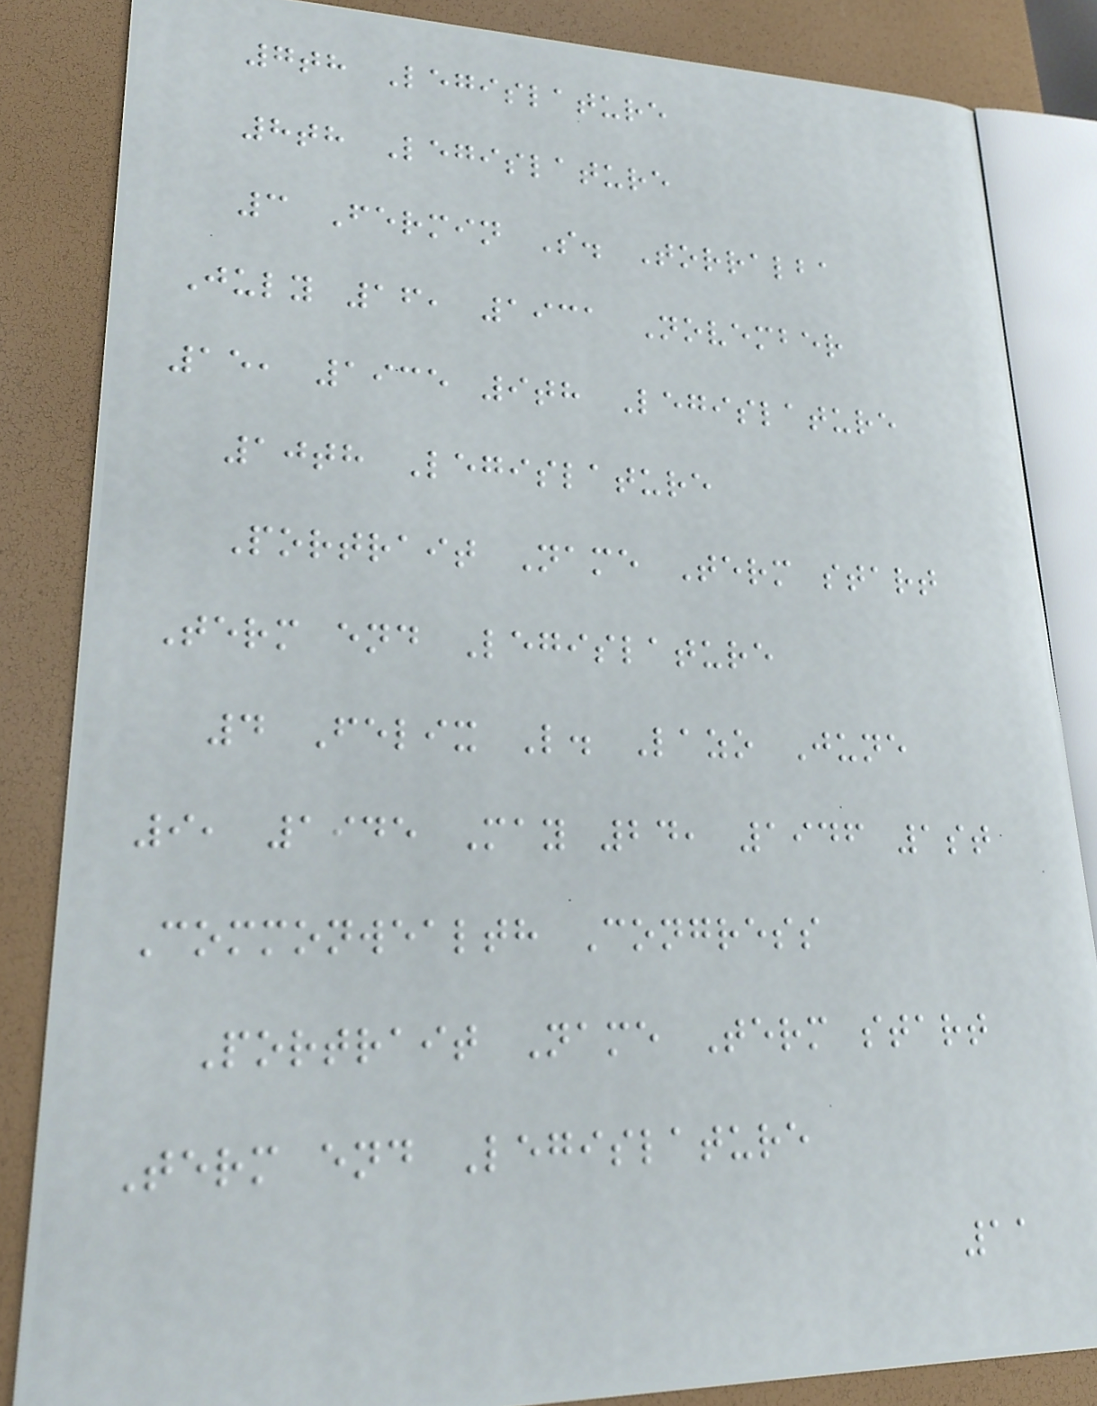7th Legislature
8th Legislature
3 Fermin S. Torralba
July 16, 1931 November
15, 1935 9th Legislature
10th Legislature
Portrait Name Term start
Term end Legislature
4 Felix L. Lazo June
9, 1945 May 24, 1946 1st
Commonwealth Congress
Portrait Name Term start
Term end Legislature
11
